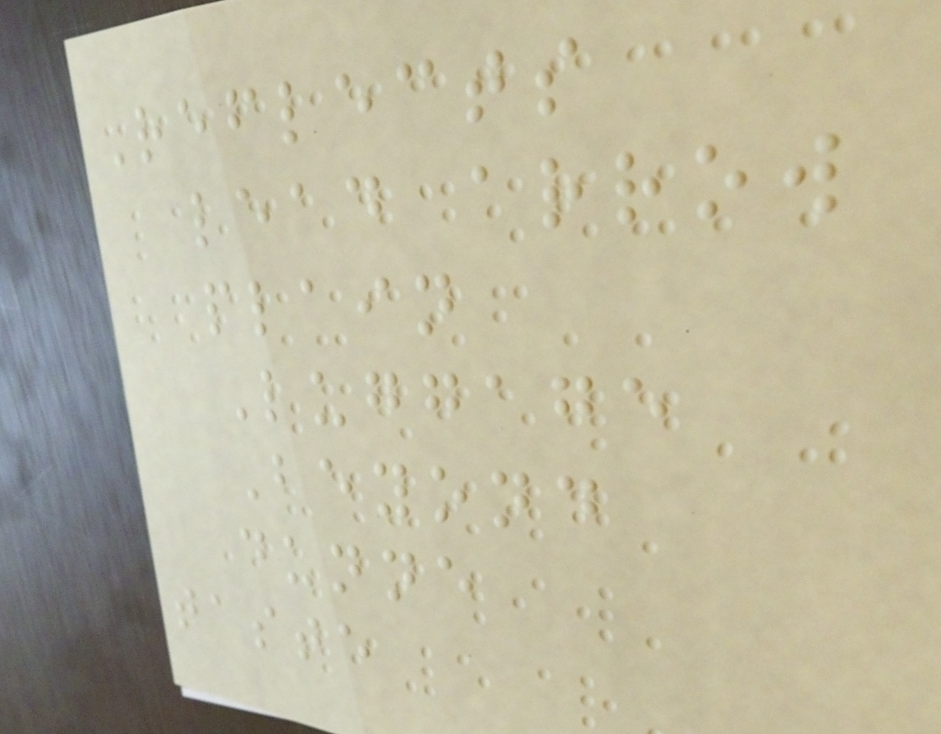Reflects
lead arrow
plain
Luggage
Beyond
dunne
taste
